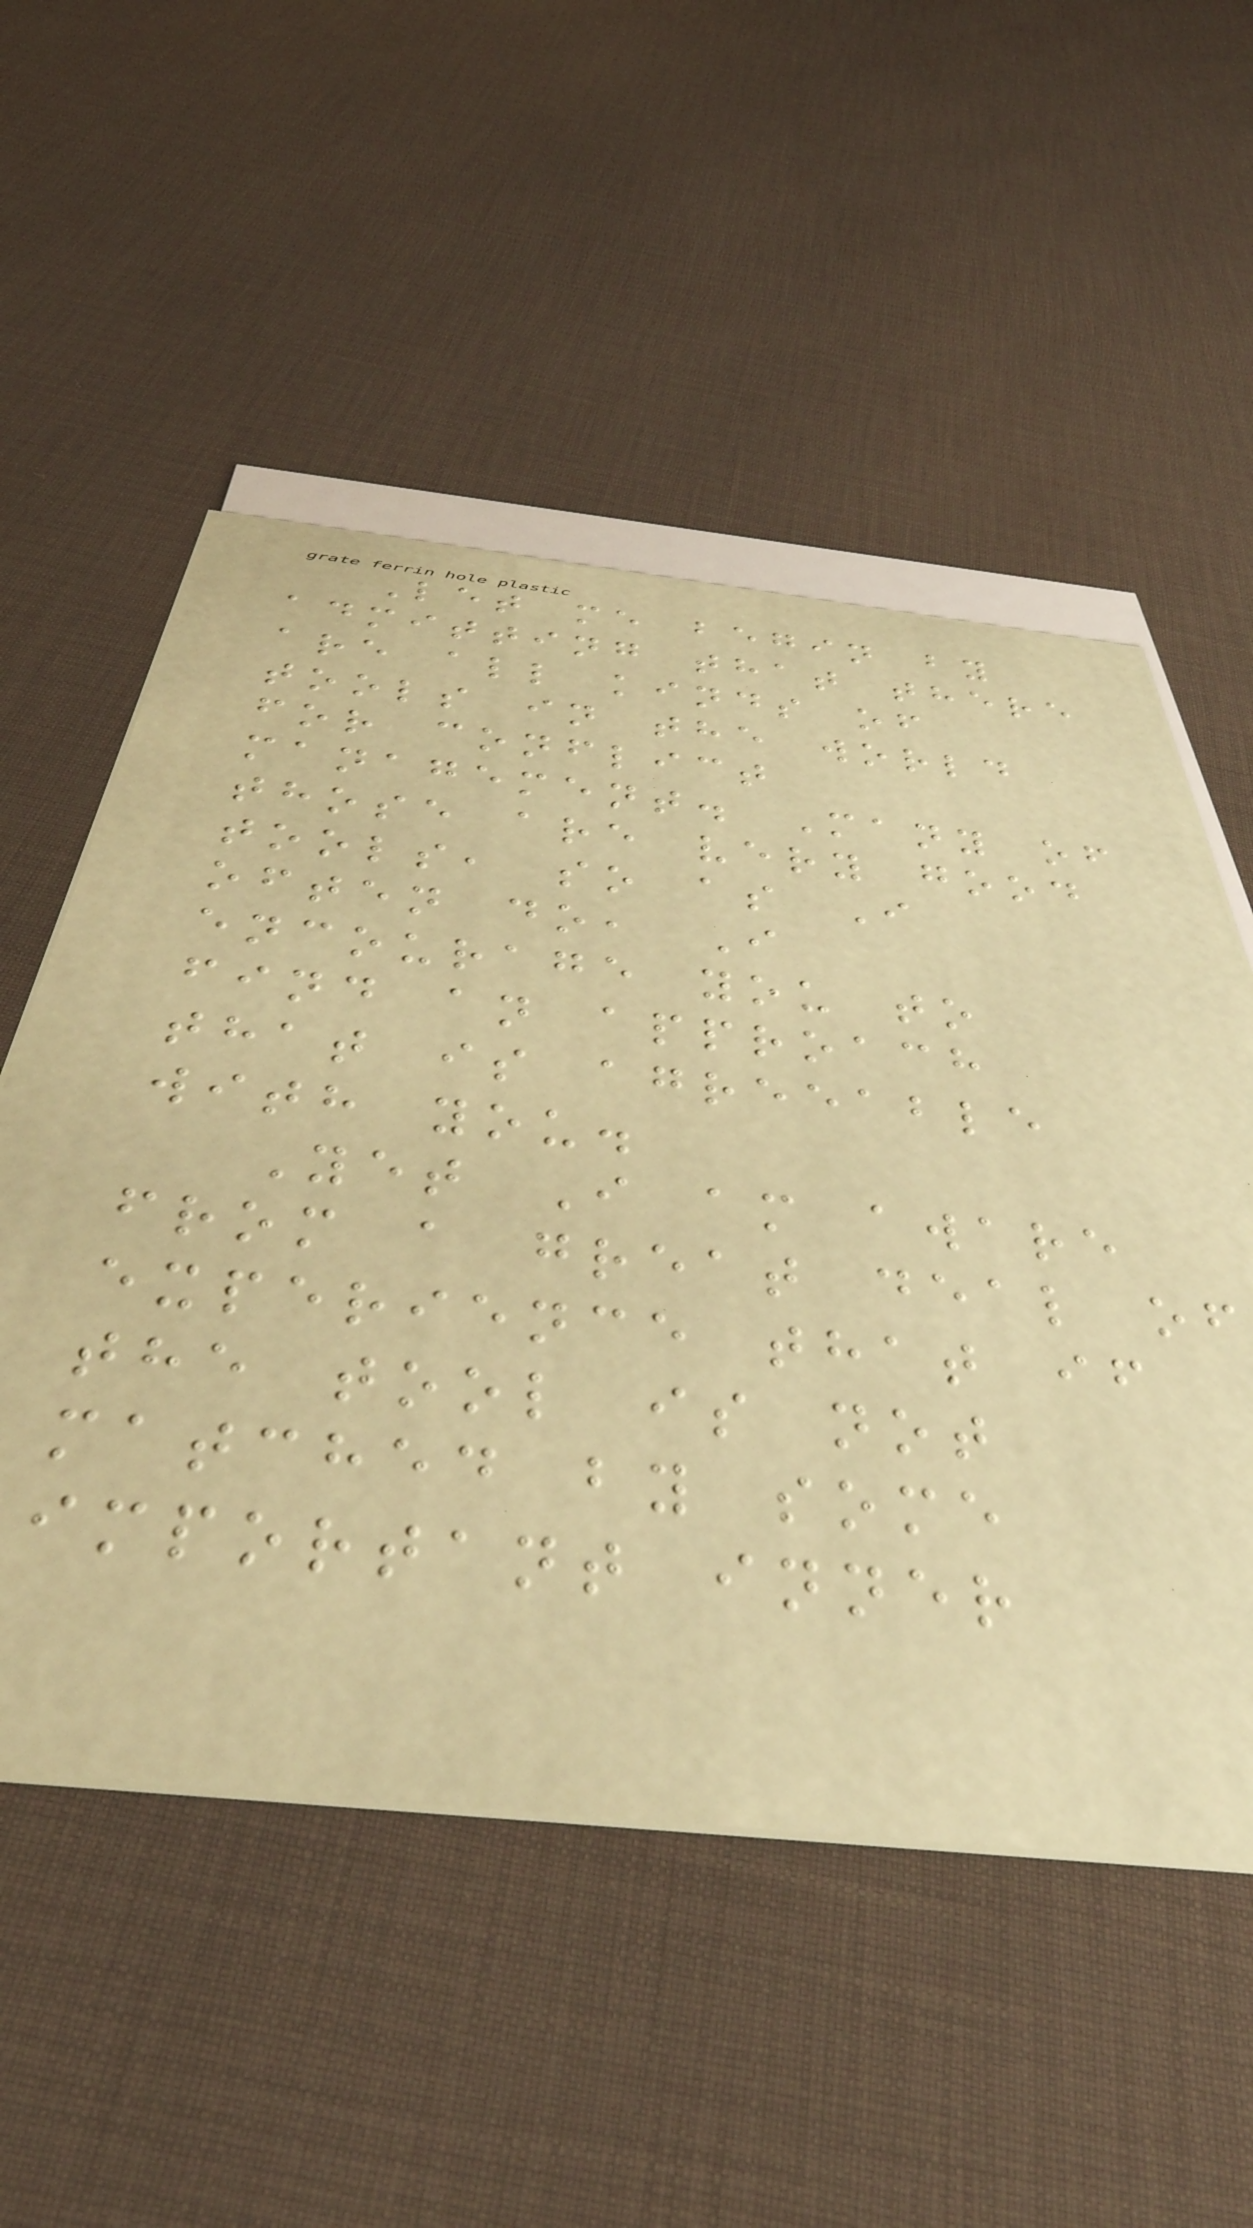Let me begin by
admitting that there
are all kinds of
tools in the world
for conflict
management. Many of
those are very good
tools, so as I
often do, I
encourage you to
find an approach
that is agreeable
with you.
Yet I am aware
from a great deal of
experience that if
the tool is not
matched by some
important inner
